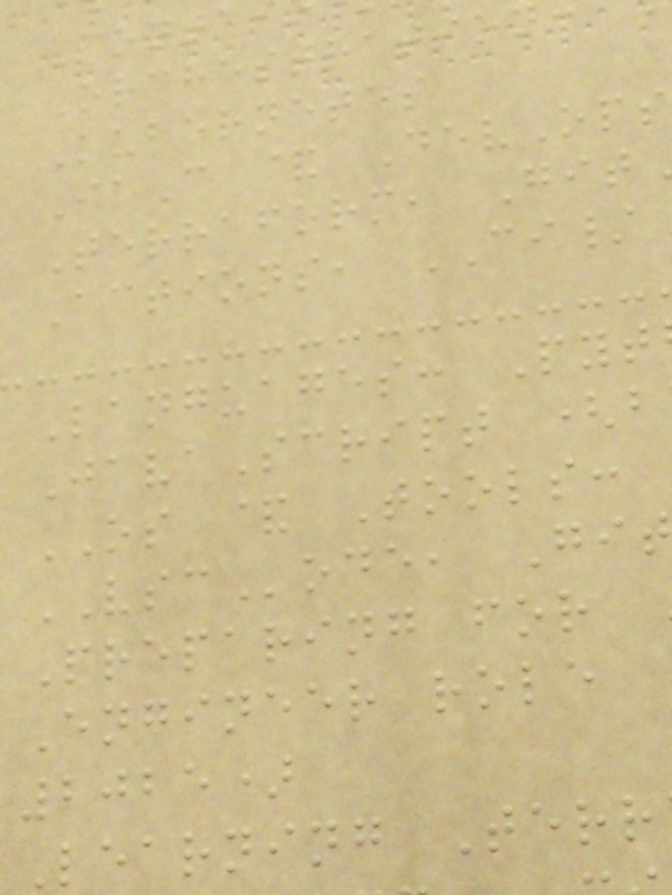Conta
Orchestratio
Kubernetes
IaC & DevOps
Terraform, Git
Actions, CI/
Languages: Pyt
JavaScript (b
OS & Tools:
VSCode, Gi
Preparing for
Engineer role
2025)
Learning Terr
